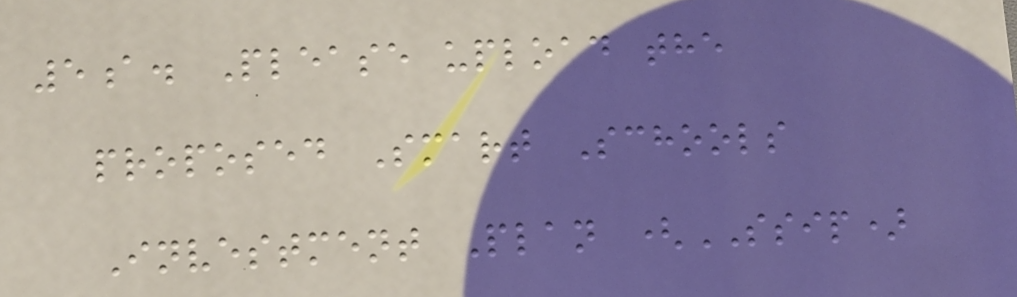5a. Please upload the
proposed Smart Schools
Investment Plan (SSIP)
